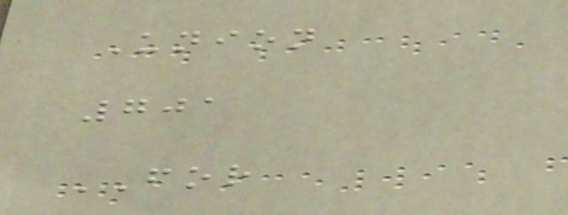Union
701
FOR
